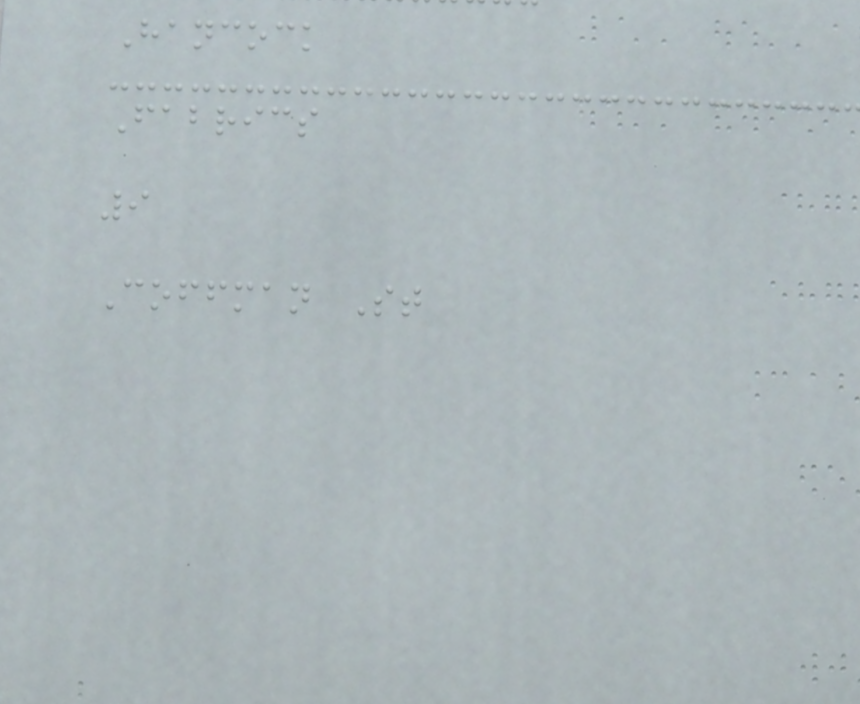Hancock
Fabrics
9
Coffman St
